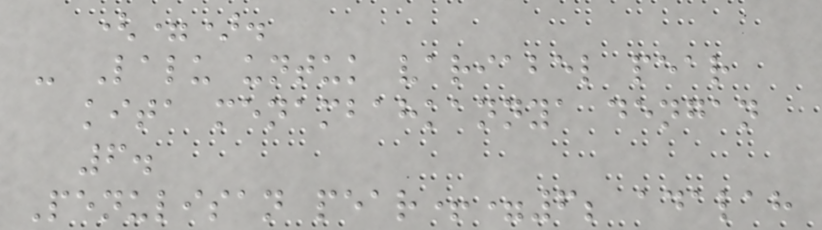(=).
- Lalu untuk variabel pear
kita menambahkannya dengan
6.
Penulisan pear+=6; adalah
